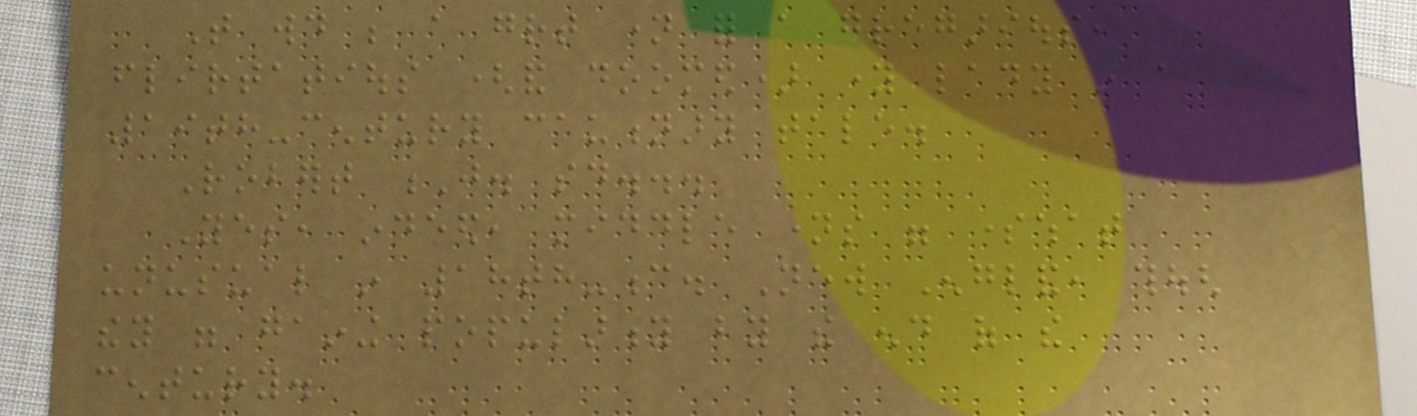That would be a great name for a gregarious,
flirtatious (and doomed) young lady in a
19th-century cautionary tale.
Robert J. said...
Yes, indeed, middle names were somewhat
unusual in 18th-c. New England, though
they were gaining popularity by the end of the
century.
